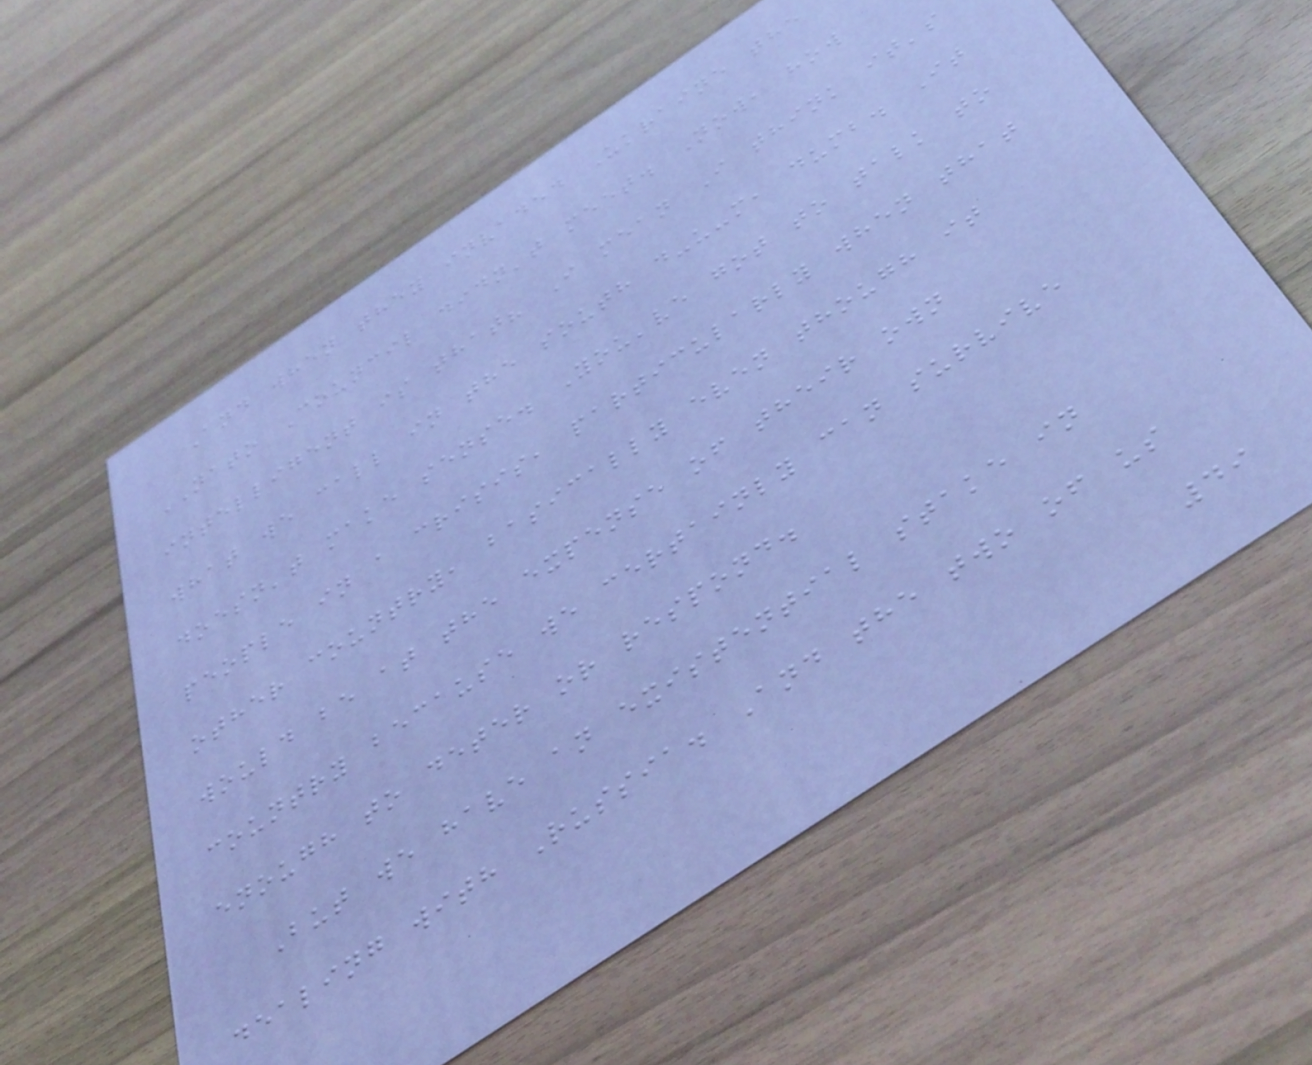And when they invaded Ukraine the
NATO Council didn't meet. Now, how
intelligent is that? I mean I think it's
what we call in the south d-u-m, dumb. It
doesn't make sense. You've got to talk to
people in a crisis, particularly when that
other country, basically even though it
would be at the expense of their own
country because we certainly can survive
enough to deter or respond.
But we have an existential stake in
dealing with Russia. And the two of us
49
